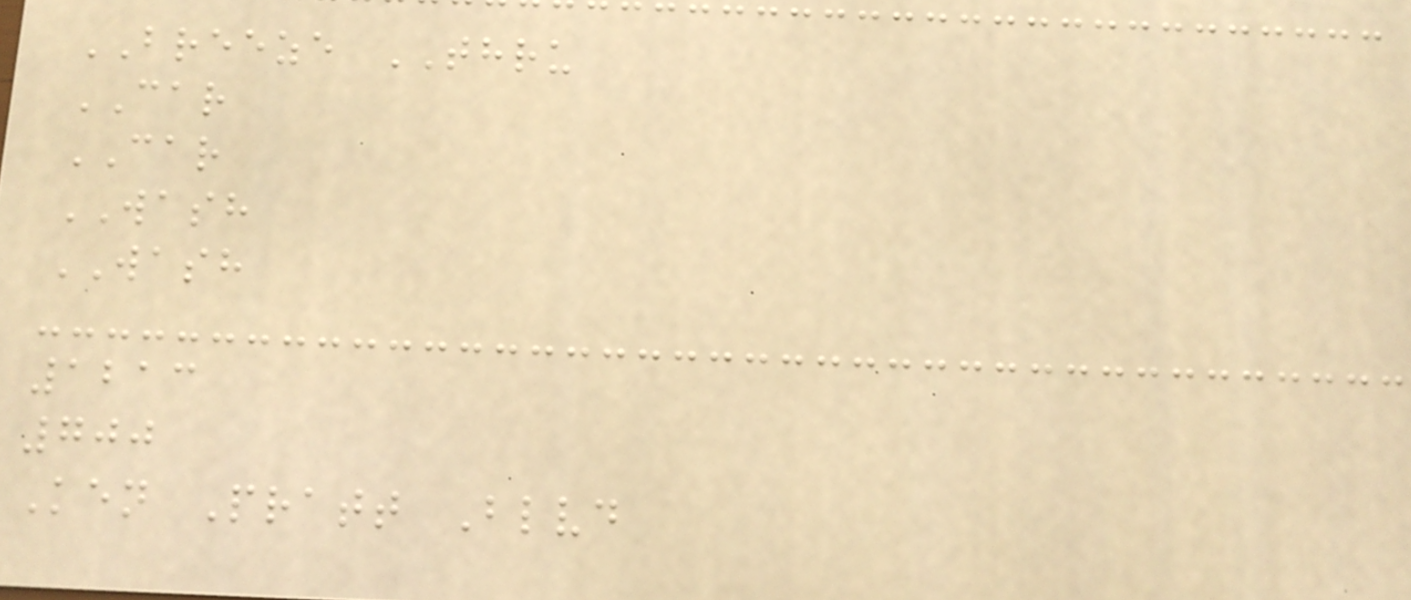BREEZE THRU
CAR
CAR
WASH
WASH
1213
700
Ken Pratt Blvd
